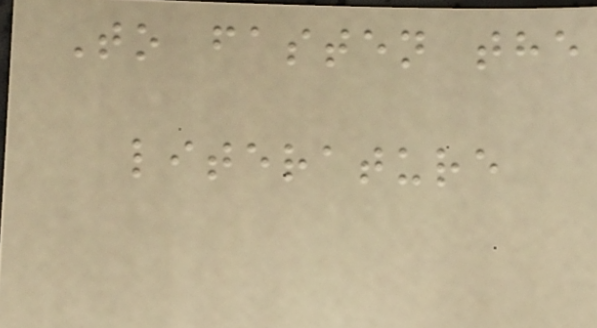To fasten the
literature
